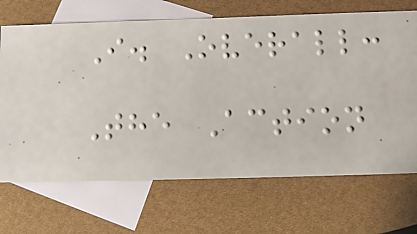I. Overall:
The Action
